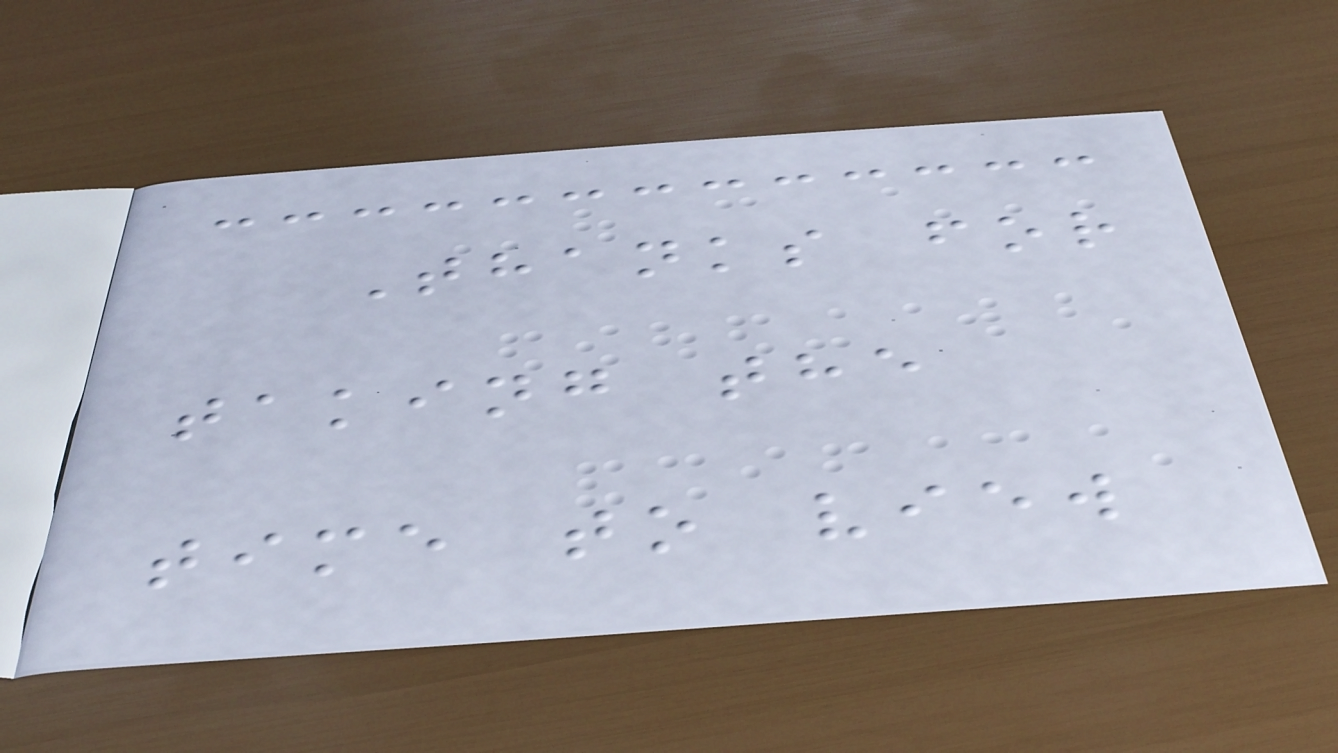Thanks for
taking the
time to view
